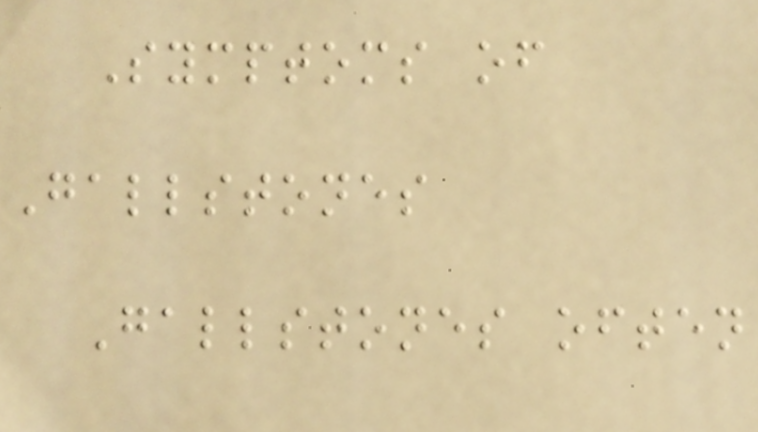Symptoms of
Gallstones
Gallstones often
